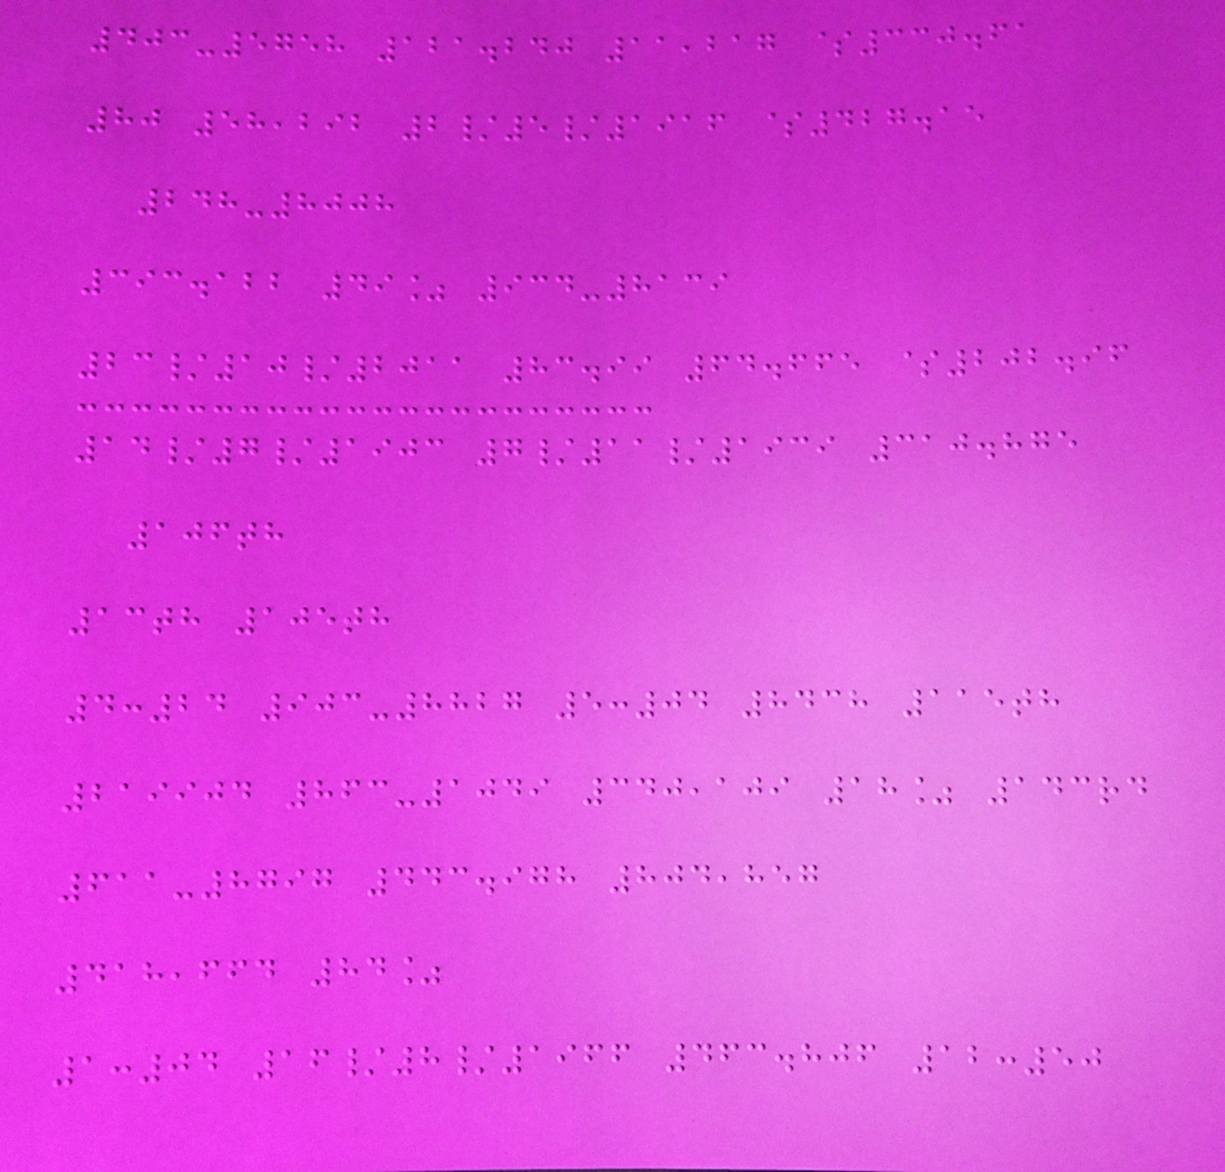403-5758 121.240 11,217 $330.61
80 58,292 2/5/1916 $427.15
248-8008
393.122 49% 934-8139
23/10/2011 83.99 64.665 $202.96
14/7/1903 7/11/1939 310.875
106th
13th 105th
4:24 903-8827 5:04 8438 115th
219904 863-1049 340,109 18% 143rd
611-8797 443.978 804,857
418,664 84%
1:04 16/8/1966 463.806 12:50
